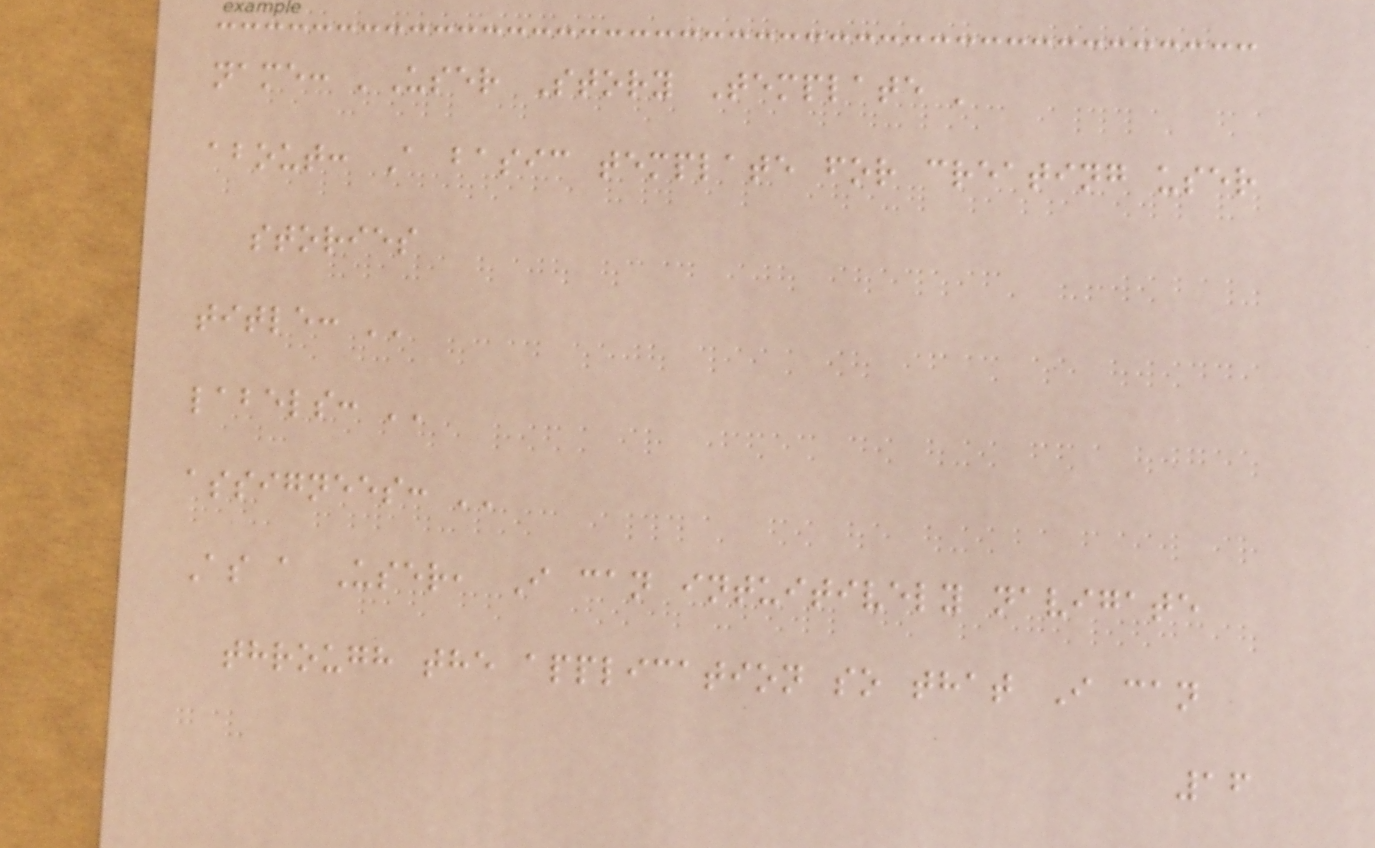name: 'User Story Template '
about: A basic template for creating user
stories
title: ''
labels: ''
assignees: ''
As a User, I can intuitively navigate
through the application so that I can
16
